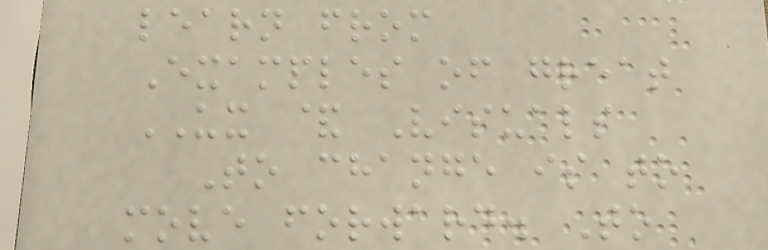learn from
Examples of great
UX & Visuals
To change is to
move forward. To
